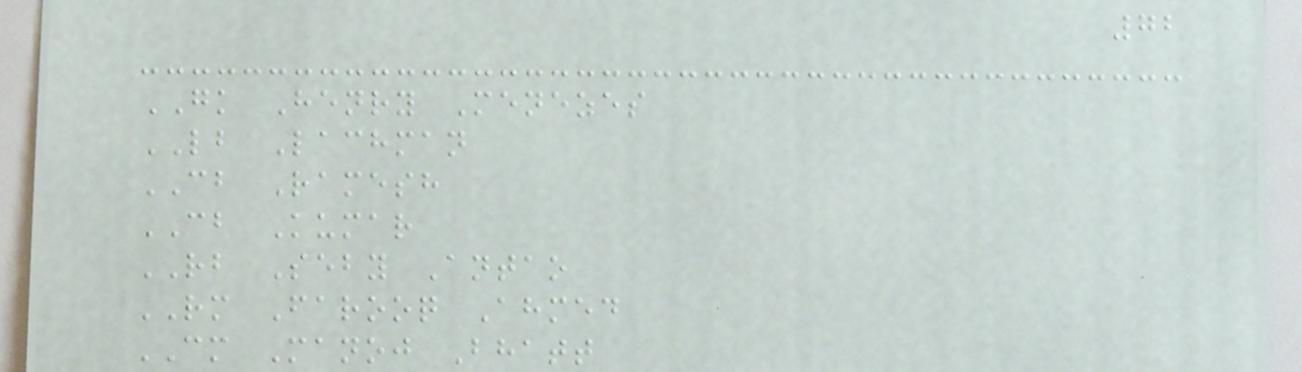72
GK Henry Menezes
LB Lachman
CB Ramesh
CB Kumar
RB Seby Antao
RM Farooq Ahmed
CM Manoj Bhatt
